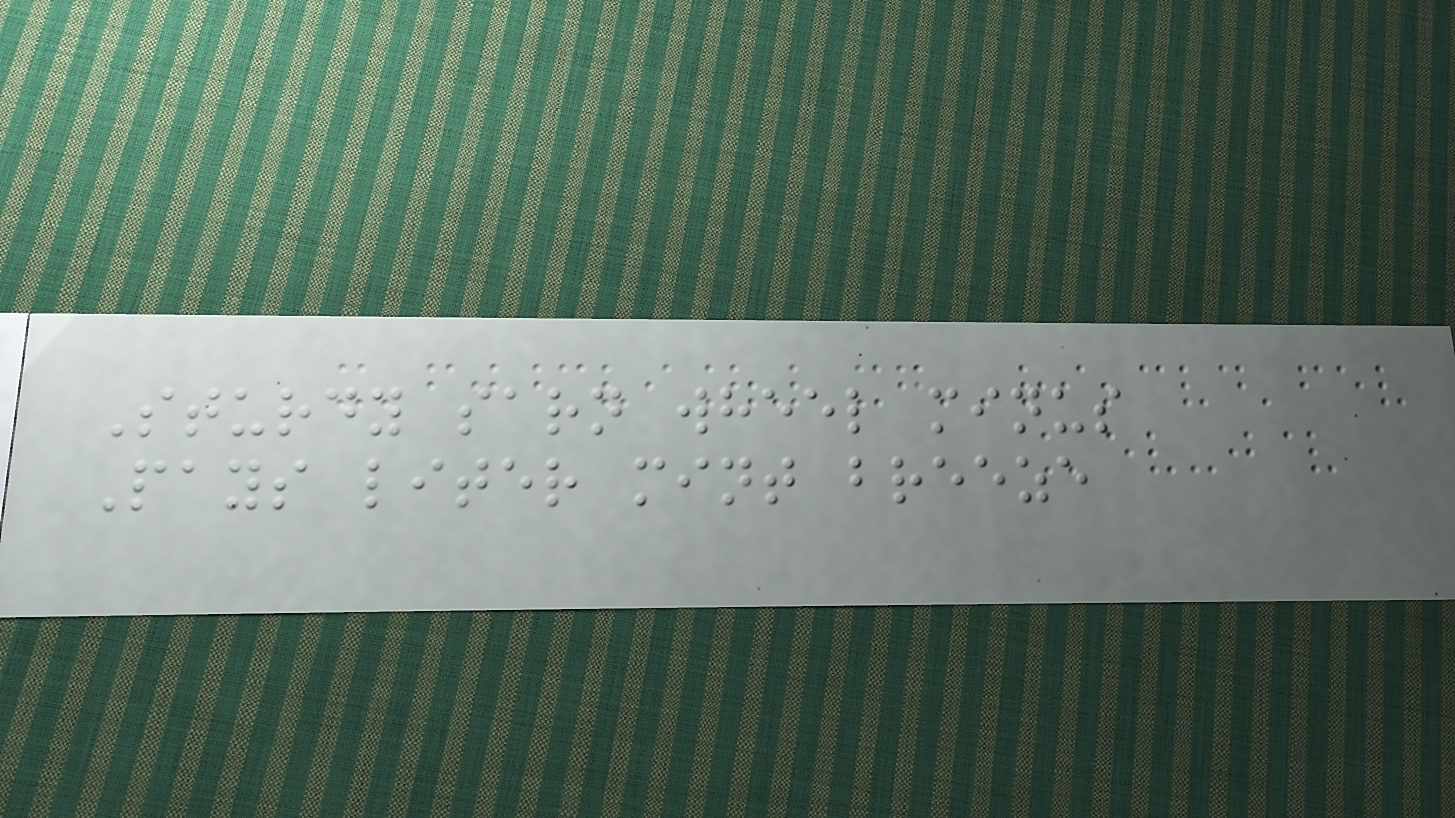Sturdy sarn wheel minus
Pays liter mint breeze
